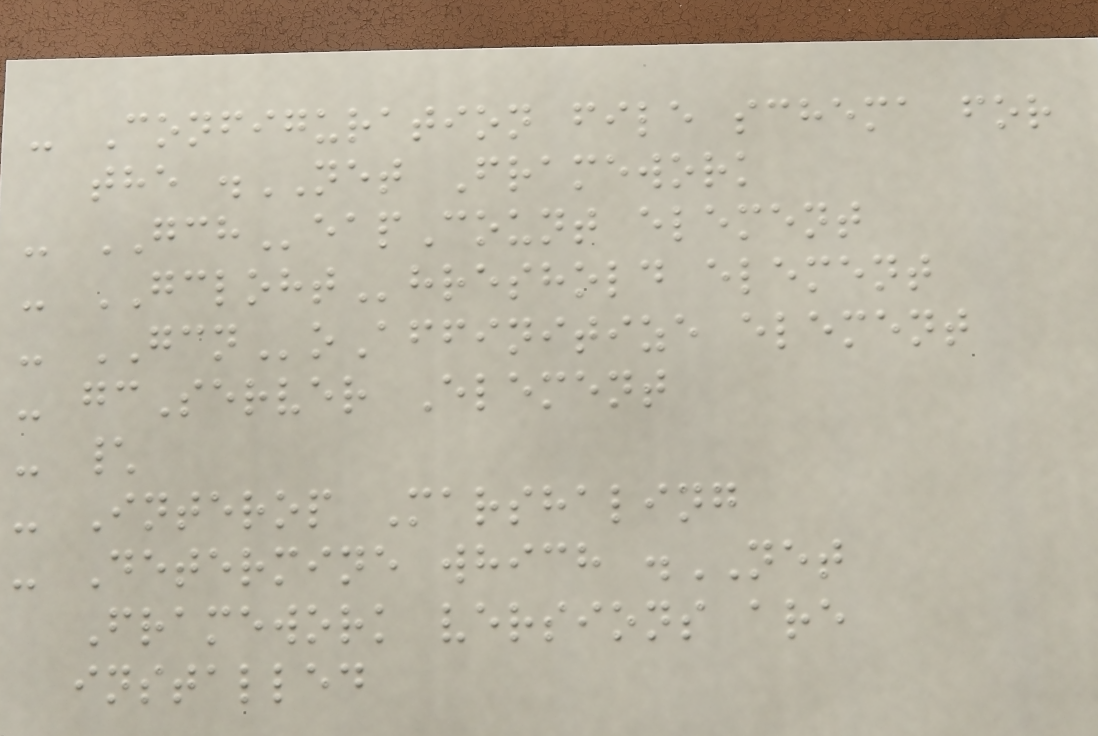- Configuration file schema for
the .NET Framework
- GCHeapCount element
- GCLOHThreshold element
- GCNoAffinitize element
- gcServer Element
- \
- Interop Marshaling
- Determine which .NET
Framework versions are
installed
